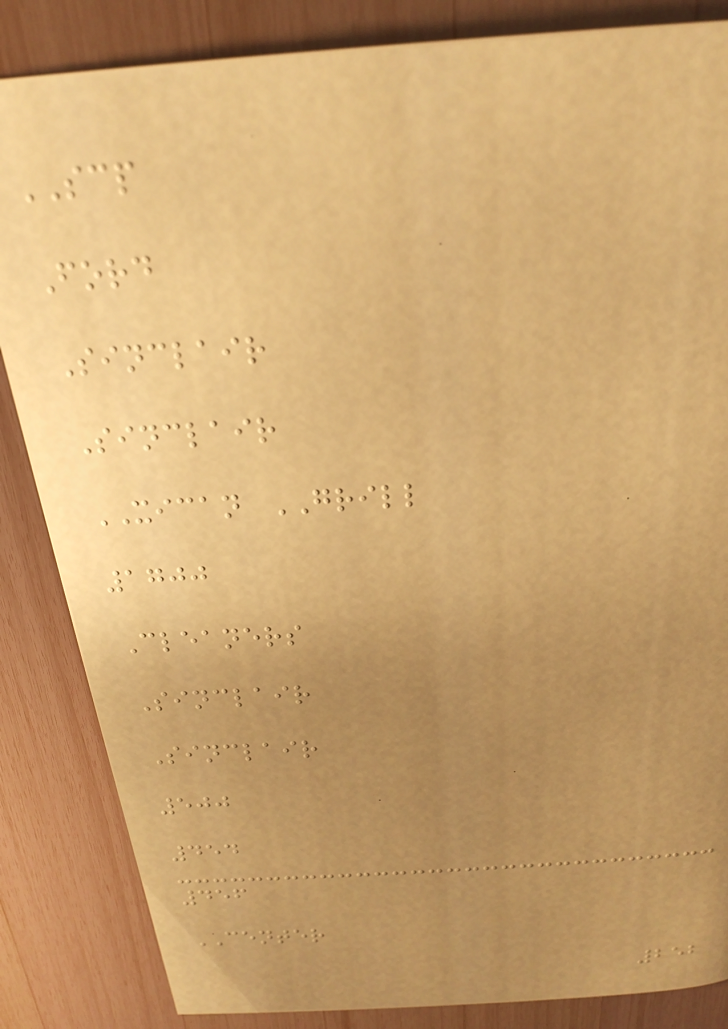SCP
Ford
Sinclair
Sinclair
XICAN GRILL
1700
Cleaners
Sinclair
Sinclair
500
454
456
CENTER
252
